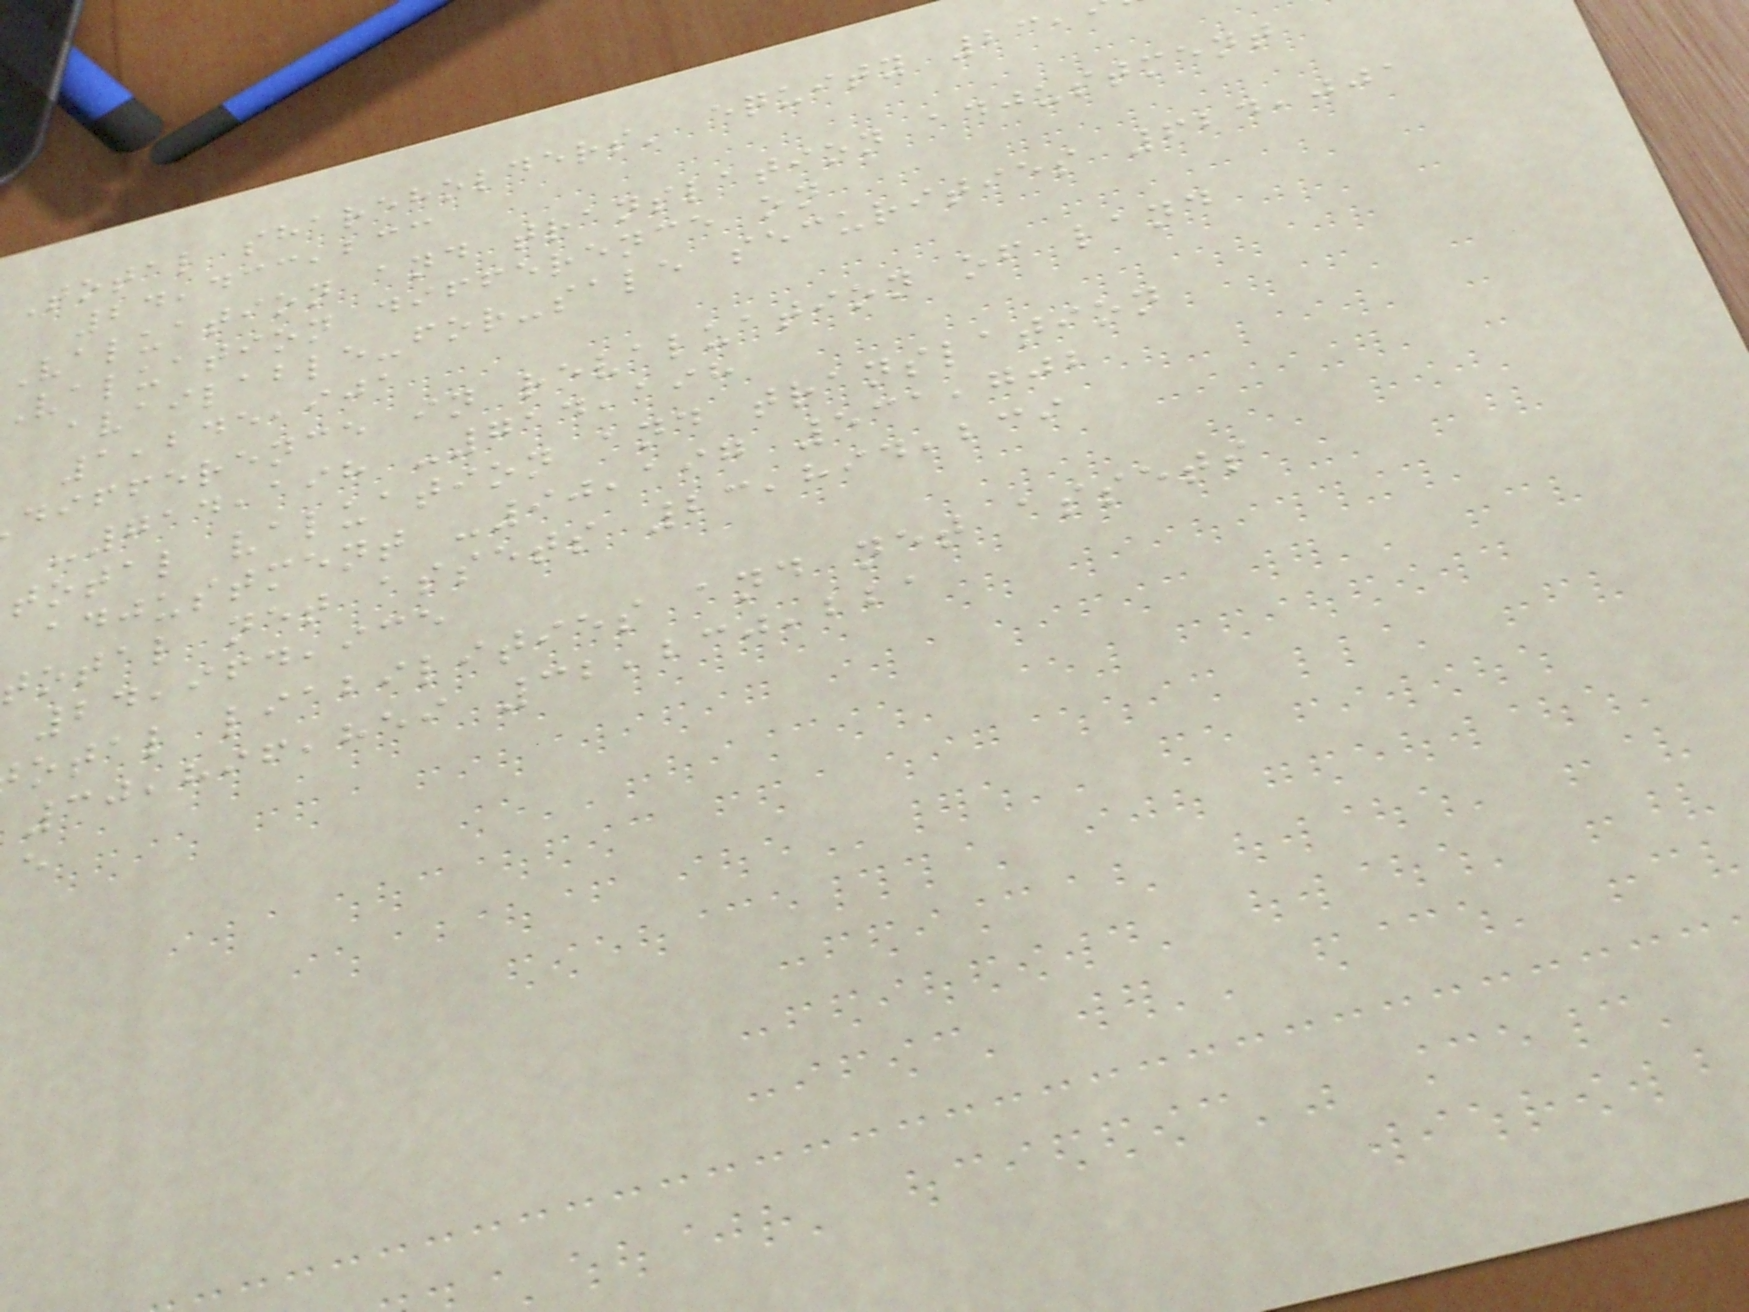Total shareholders' equity 23,
24,433,233
Valuation and translation adjustment
valuation difference on
available-for-sale securities 624,001
1,245,901
difference in revaluation of land
-714,198 -714,198
total valuation and translation
adjustment -90,197 531,702
total net assets 23,894,239
24,964,935
otal liabilities and net assets
30,896,859 32,230,221
